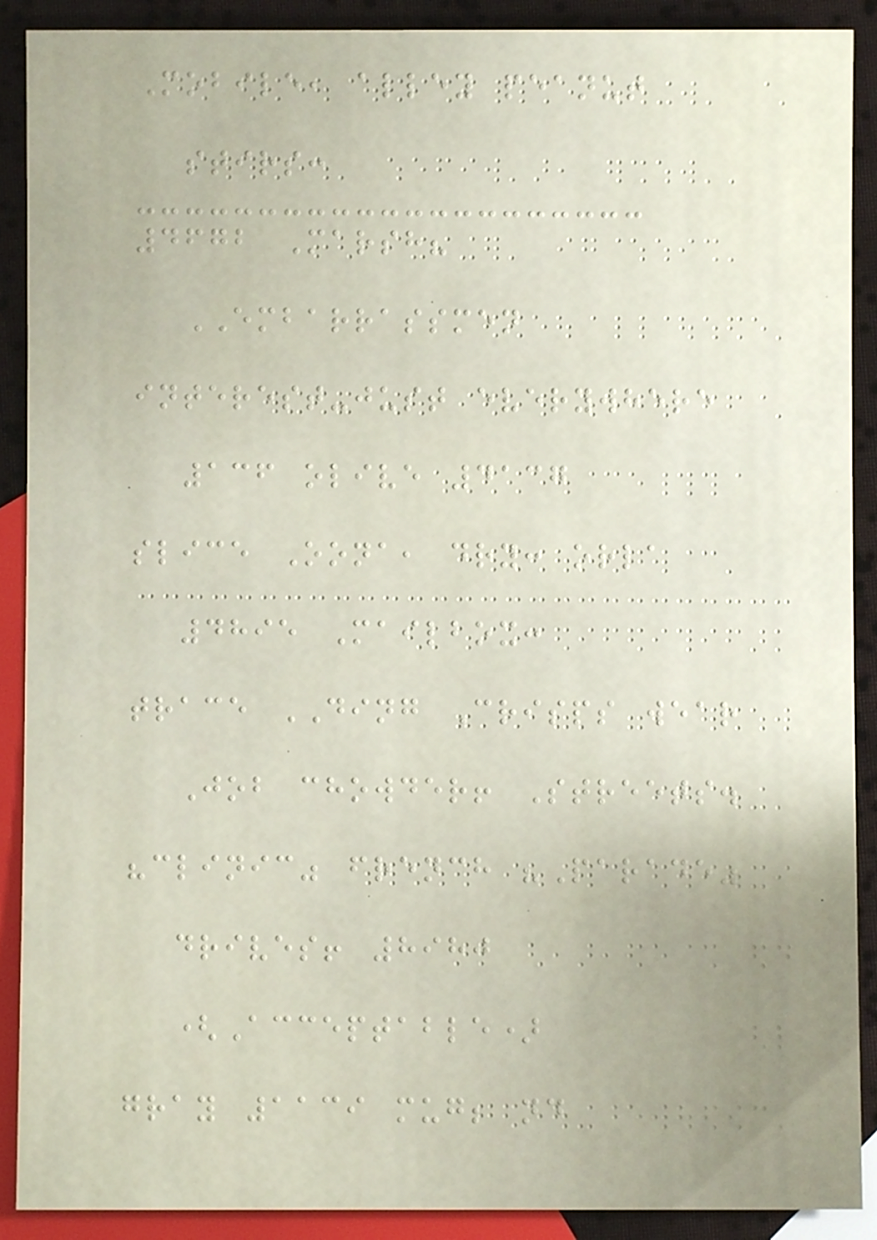Mobile, alley peanut
stirs:
4672 Marsh?
EMBARRASSMEN
interest-just everywhere
136 olive 4137
slice Oona, dry: orla
4895 Mailbox:
trace DING Crisps wear
Job chowder! Streets.
"clinic" french "Parade"
drives! 8980
(Acceptable)
gray 1139 mug; nd
